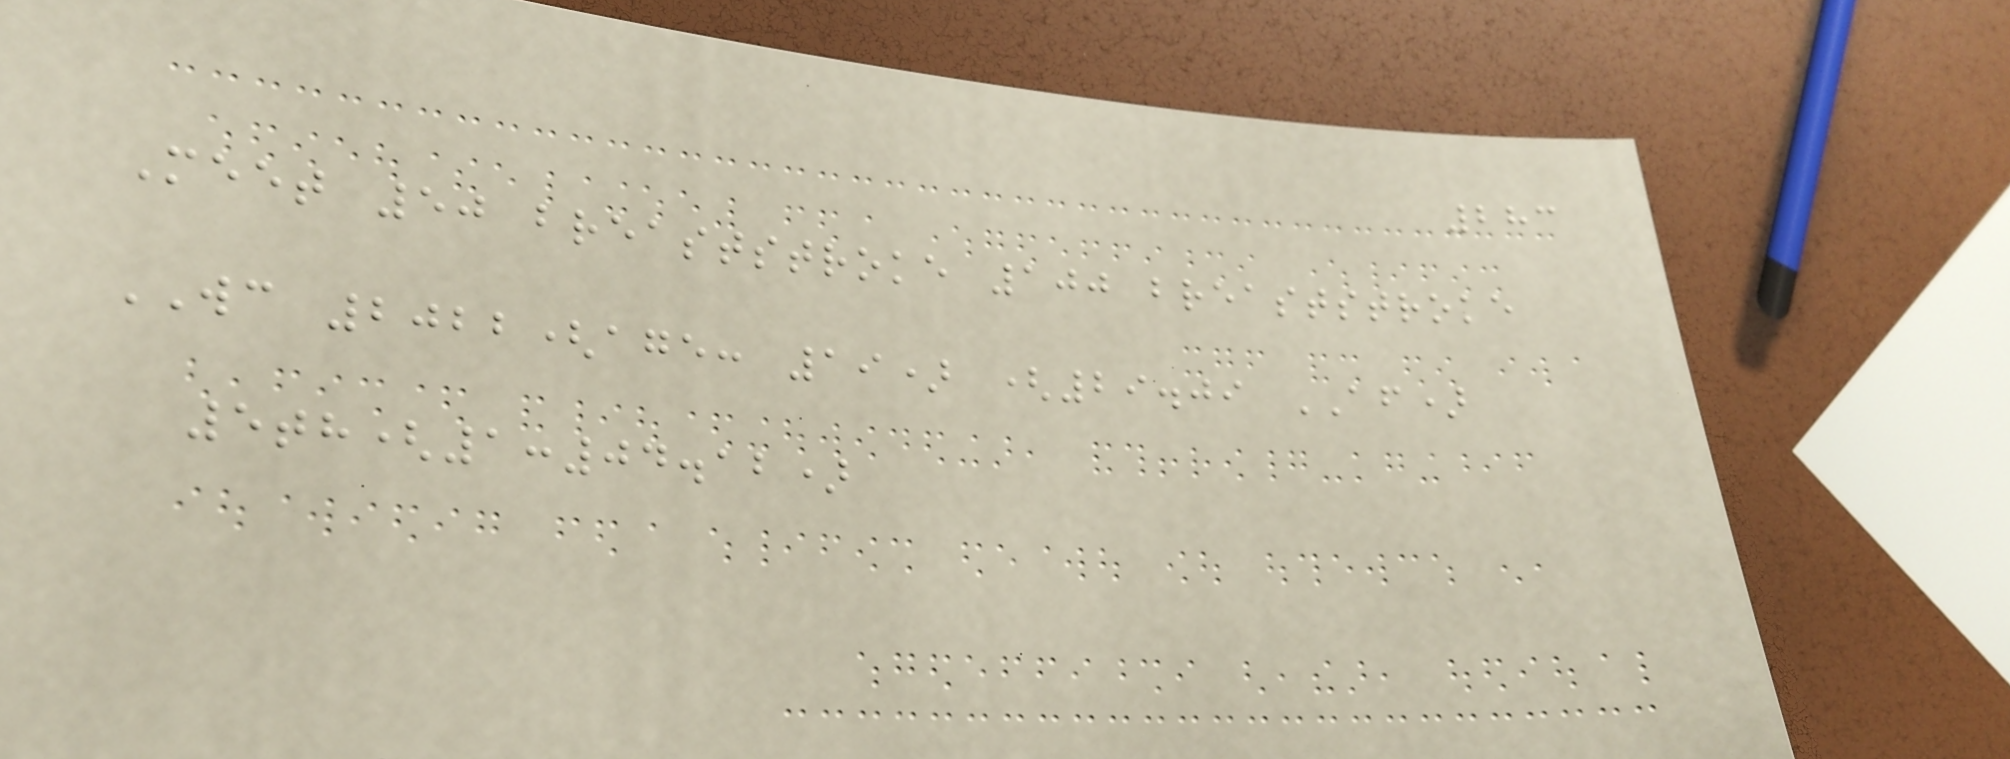283
Meet 50 breaststroke 100 breaststroke
WC 2022(age: 19) (29.09 AF)
5th(1:04.12)
